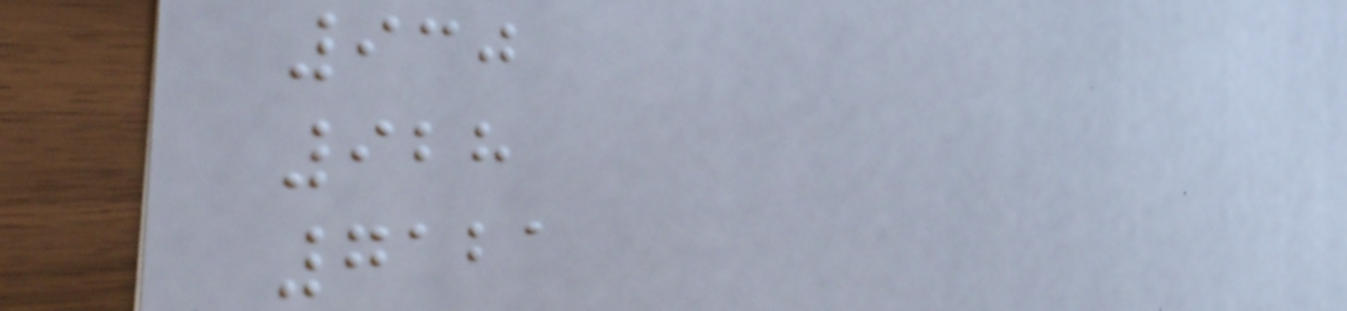930
928
7121
